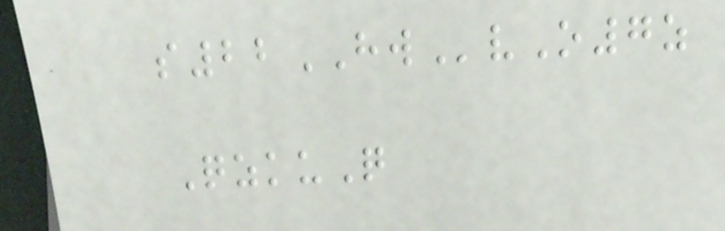s22HWvO7z
QzkuQ
